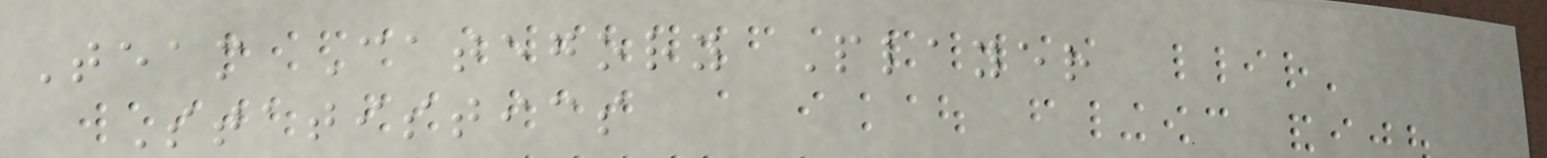Team Category Player
Statistics
